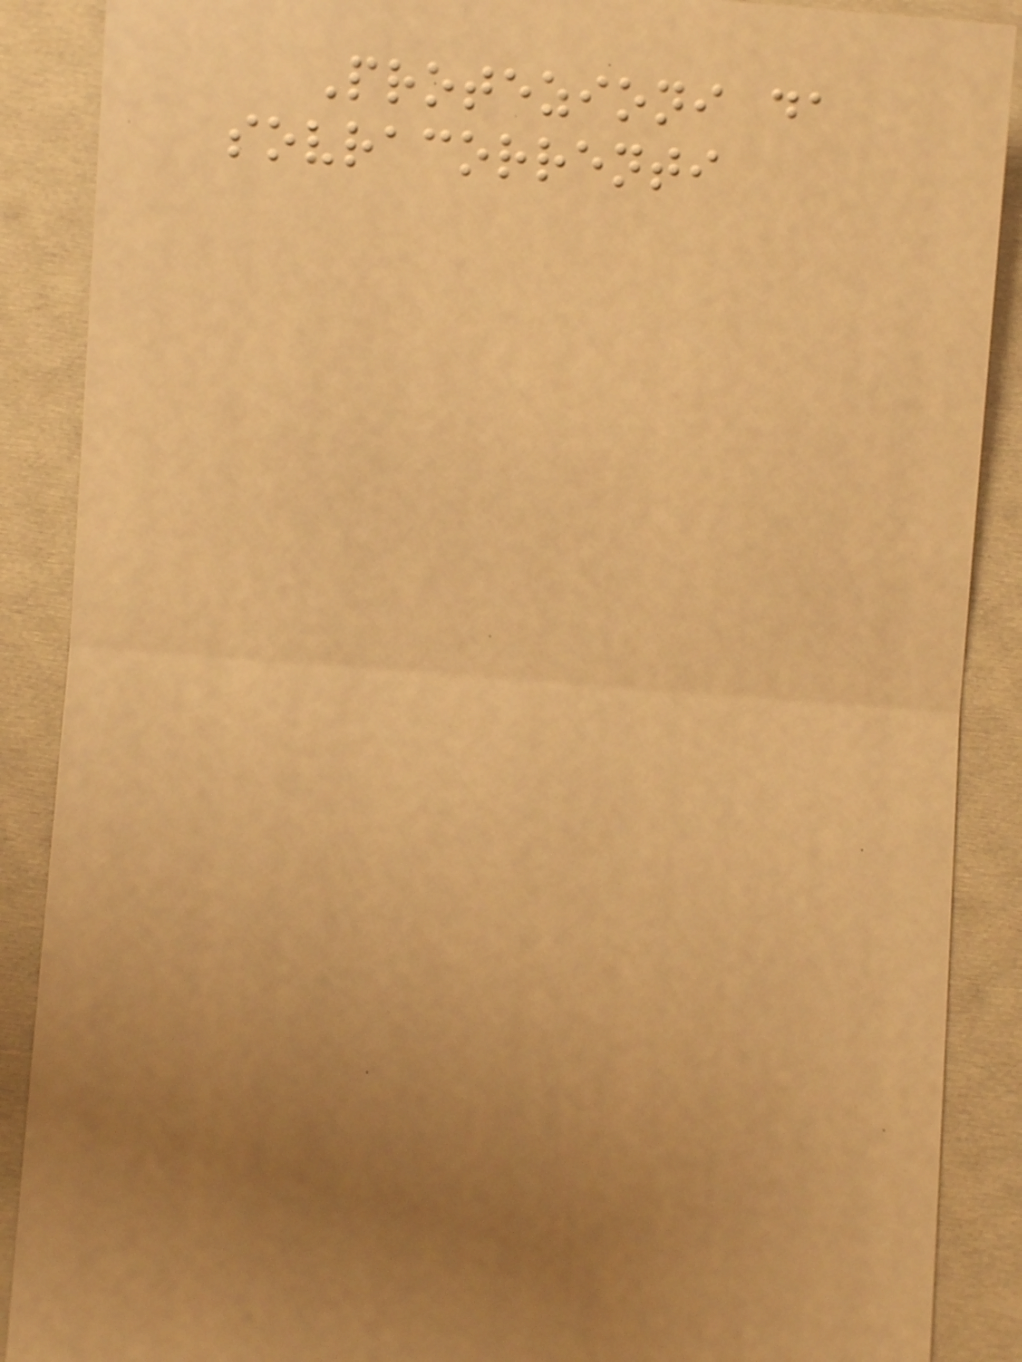Protezioni da
sovracorrenti
